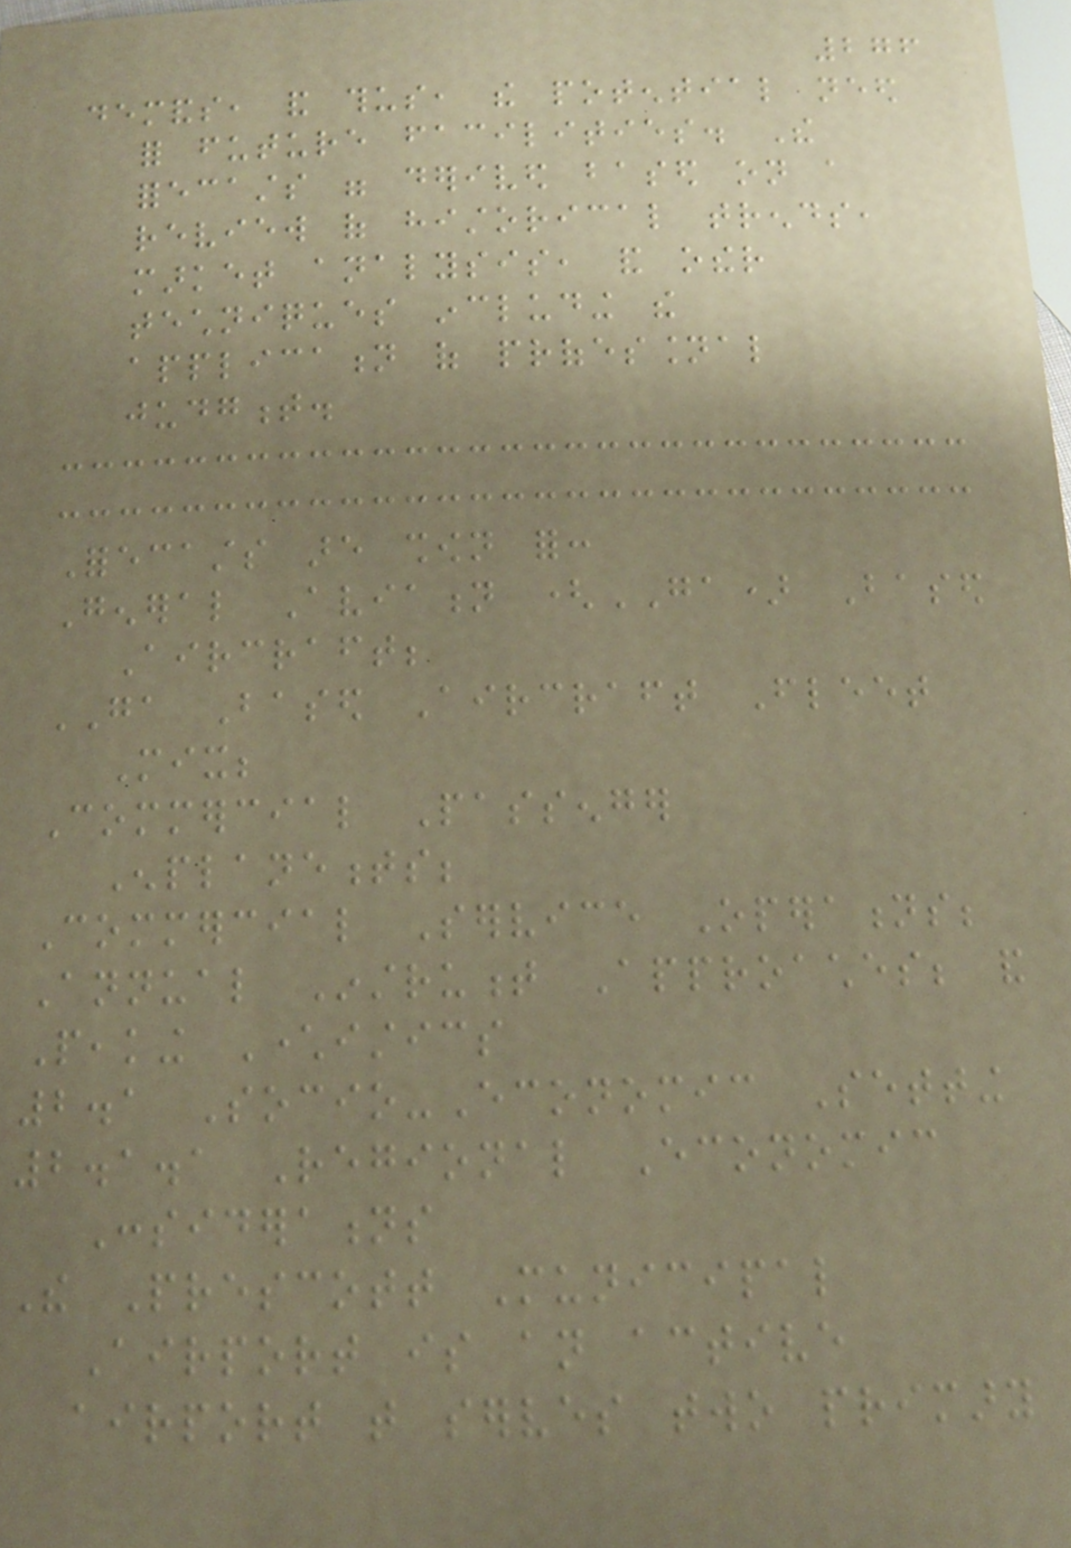276
demands, and thus, the potential need
for future facilities. The
forecasts were derived based on a
review of historical trends,
market analysis, and other
techniques including the
application of professional
judgment.
Forecasts are shown for:
General Aviation (GA) Based
Aircraft;
GA Based Aircraft Fleet
Mix;
Commercial Passenger
Enplanements;
Commercial Service Operations;
Annual Instrument Approaches; and
Peaking Characteristics
2.1 Socio-Economic Setting
2.1.1 Regional Economic
Considerations
The Prescott Municipal
Airport is an active
airport that serves two primary
